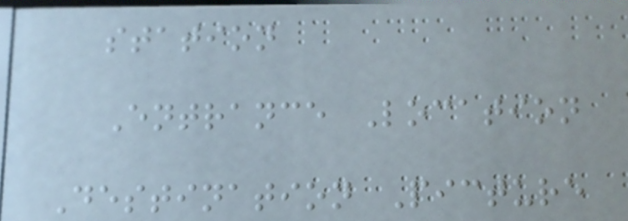station
Entrance Location
Destination Picture
